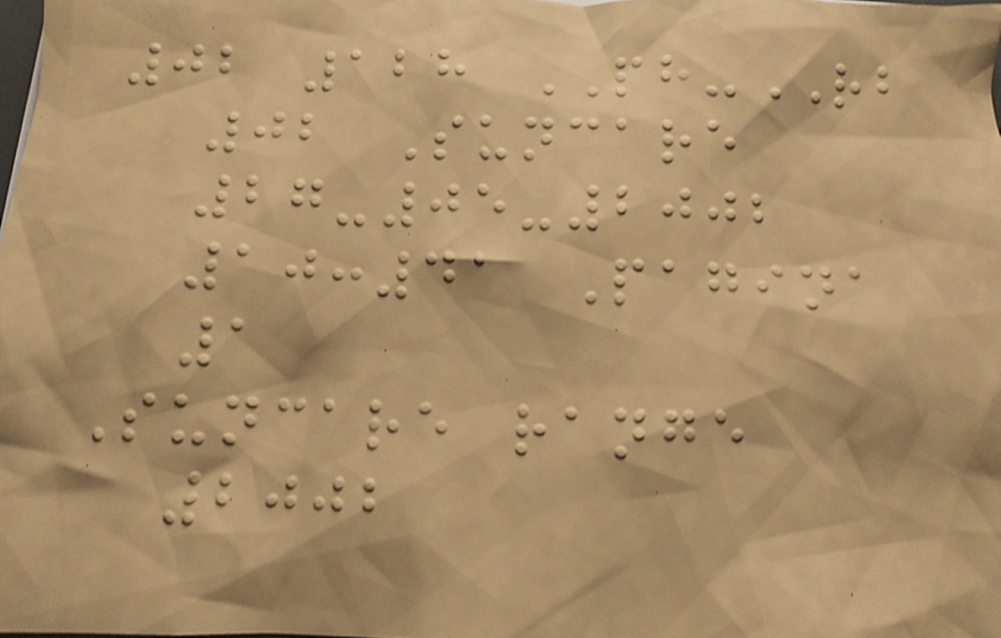02 128 PH-RB
02 Suncare
27-05-2002
10:41 Pagina
1
Suncare range
2002
